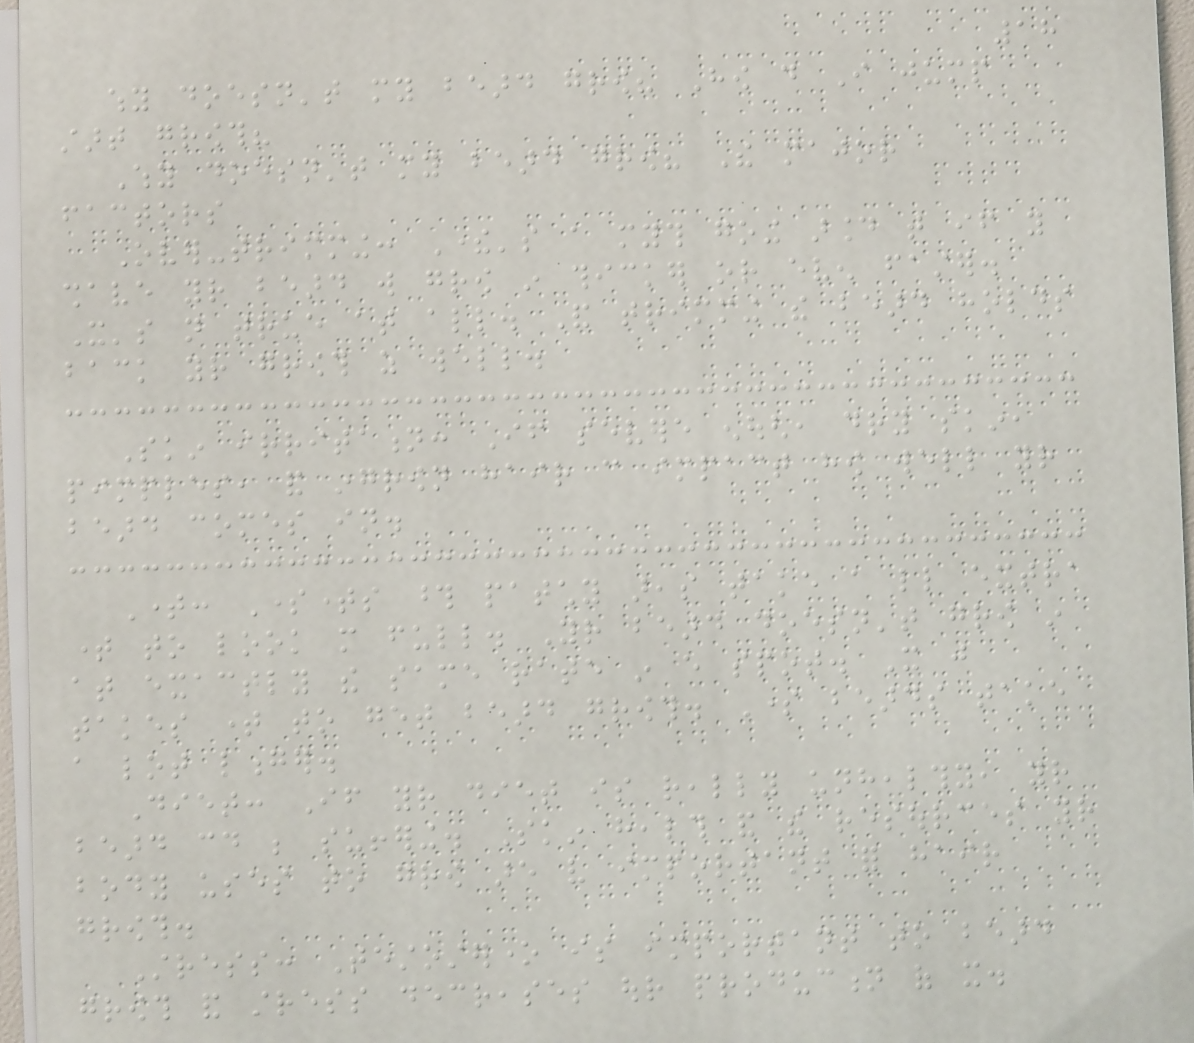18
why doesn't my beard grow? How do I jump
start growth?
Why doesn't my beard grow? The major
factors
Over-trimming: There's a myth going around that if you
shave your beard will grow in thicker or even faster.
It's not true at all. And trimming the beard holds
back your growth as well.
Skin irritation: If severe enough, dry skin,
pimples, and ingrown hair can impact how well your
beard comes in.
Time: Sometimes those patchy areas take a little extra
time to look more full. Your beard doesn't grow in
at exactly the same rate in every spot. It just
takes time to get beard growth. Some beards take
a lot longer.
Diet: If your diet is really unhealthy, your
beard could be suffering. Skin health and the resources your
body uses to grow are very important for hair
growth.
Stress: Testosterone is important to beard
growth and stress decreases our production of it.
